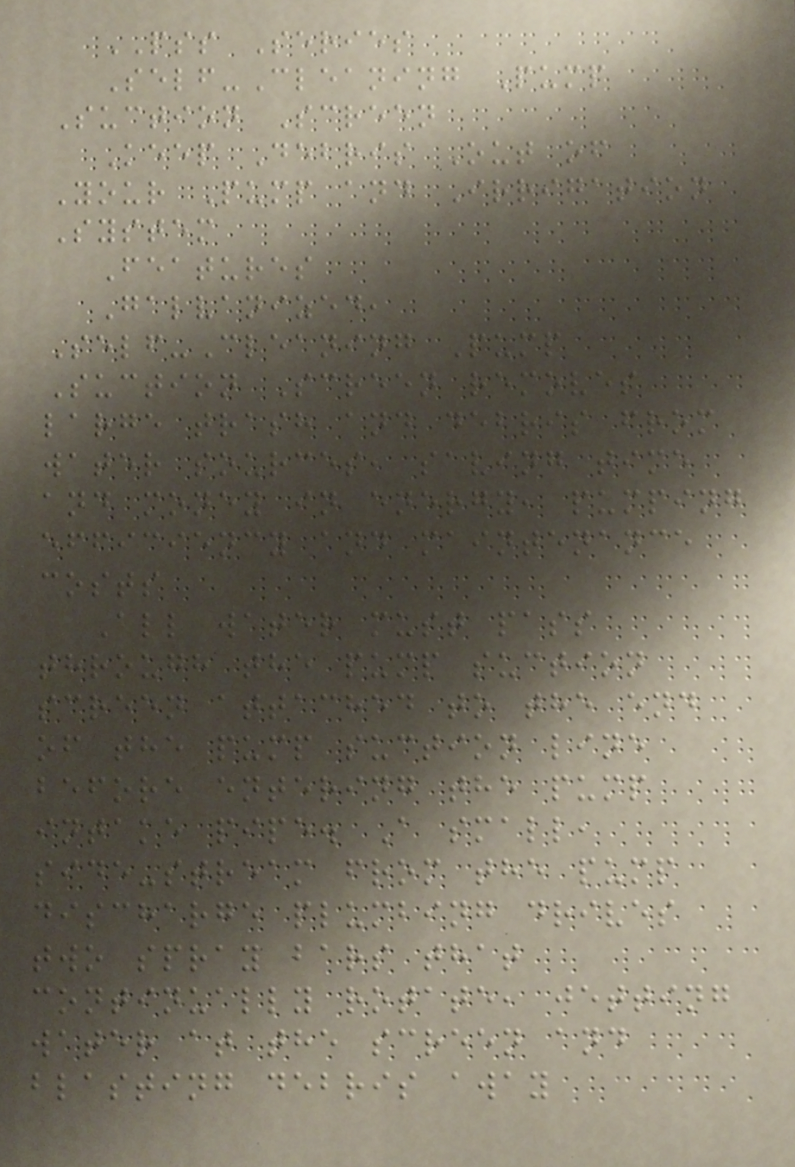PSS Series
Self-Cleaning Pump
Suction Screen
Keep Debris Out of
Your Pump and Irrigation
System
Features
Galvanized,
Self-Cleaning Pump
Suction Screen removes
large trash and debris from
water sources, saving time
and money in energy, pumping
efficiency and maintenance
costs
All water must pass
through the pump suction
screen attached to the end
of the pump suction line
before entering the pump
intake pipe. A small,
side-stream from the pump
discharge plumbing drives
two spray bars that
continually rotate, jetting
water at the screen and
blasting debris away
